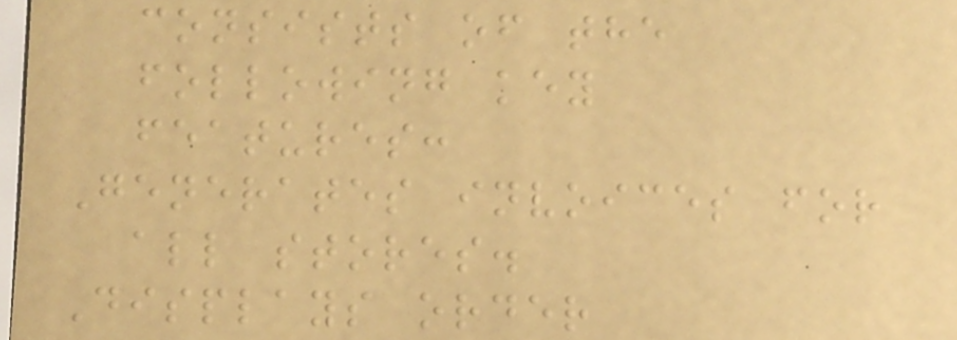consists of the
following key
features:
Generates invoices for
all stores.
Displays order
